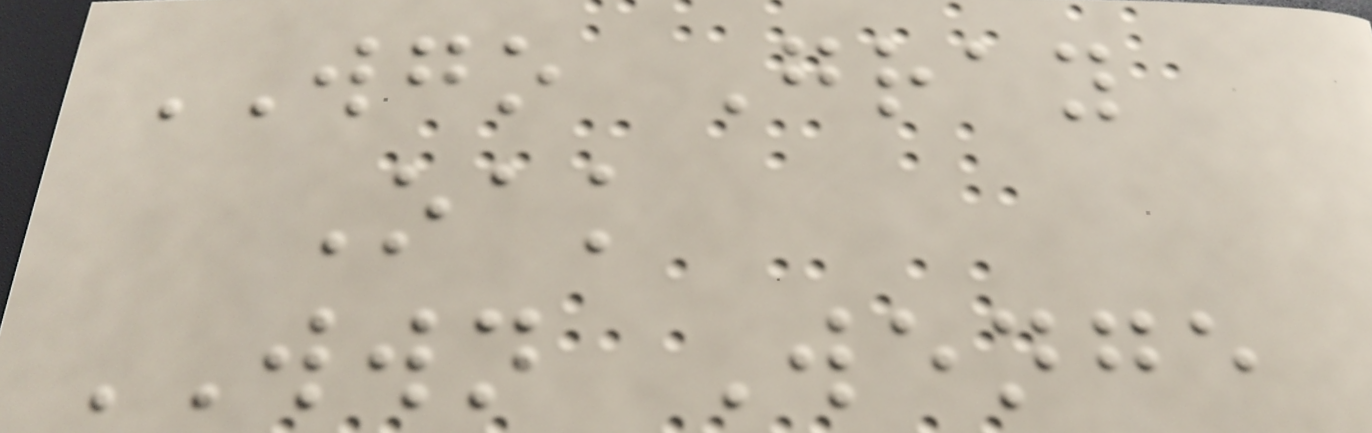WGO Gray
Oak
WWN Wenge
